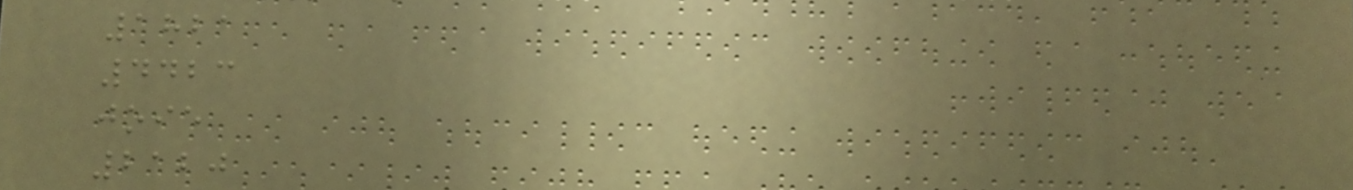1821
4423
joie
2120
